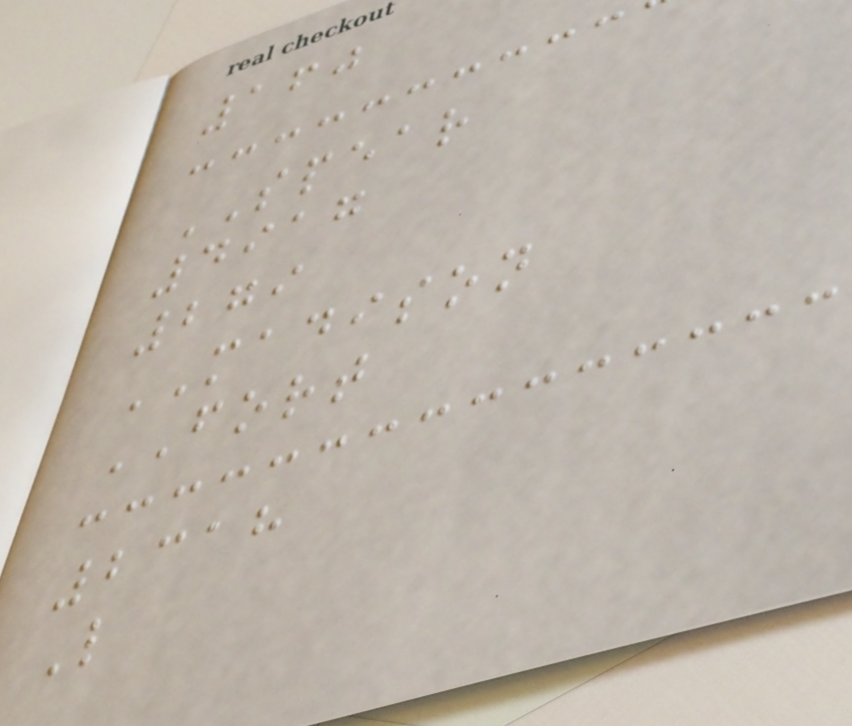160
SPEAR
4917
279
MADISON
FORT
2318
L
